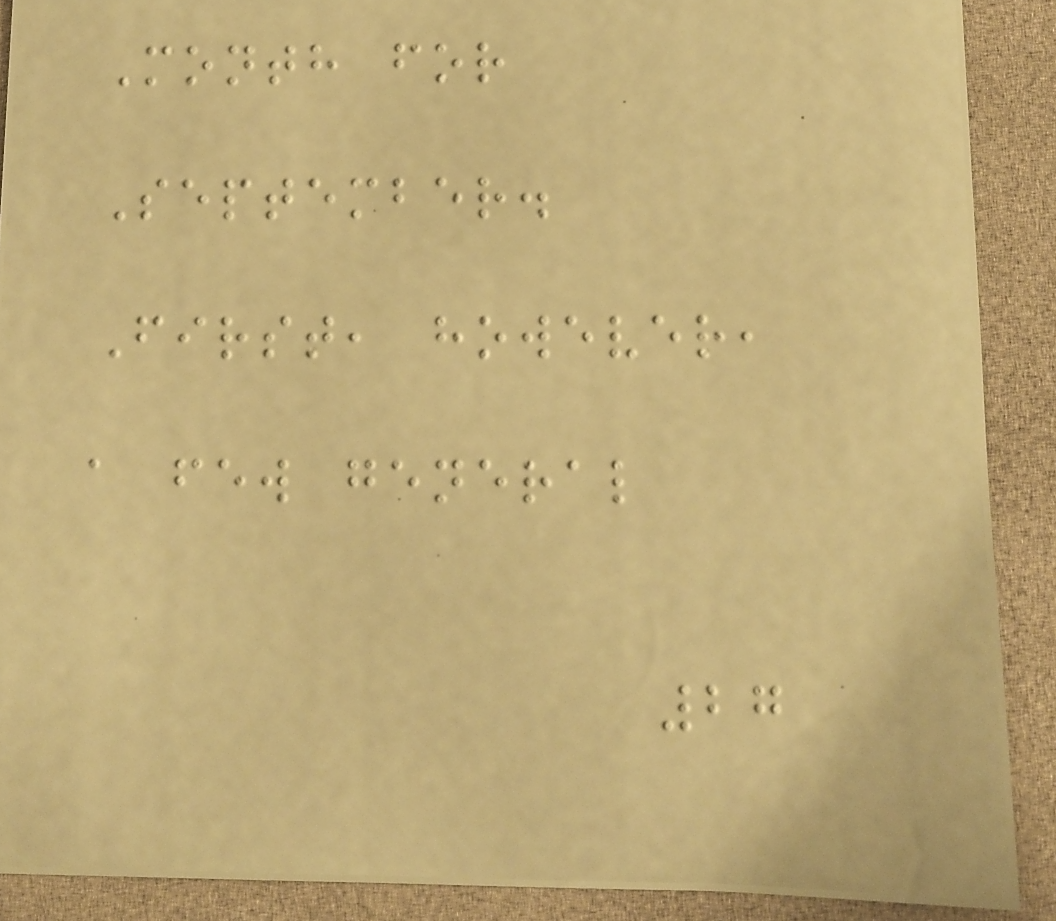Month for
September.
First, however,
a few general
27
